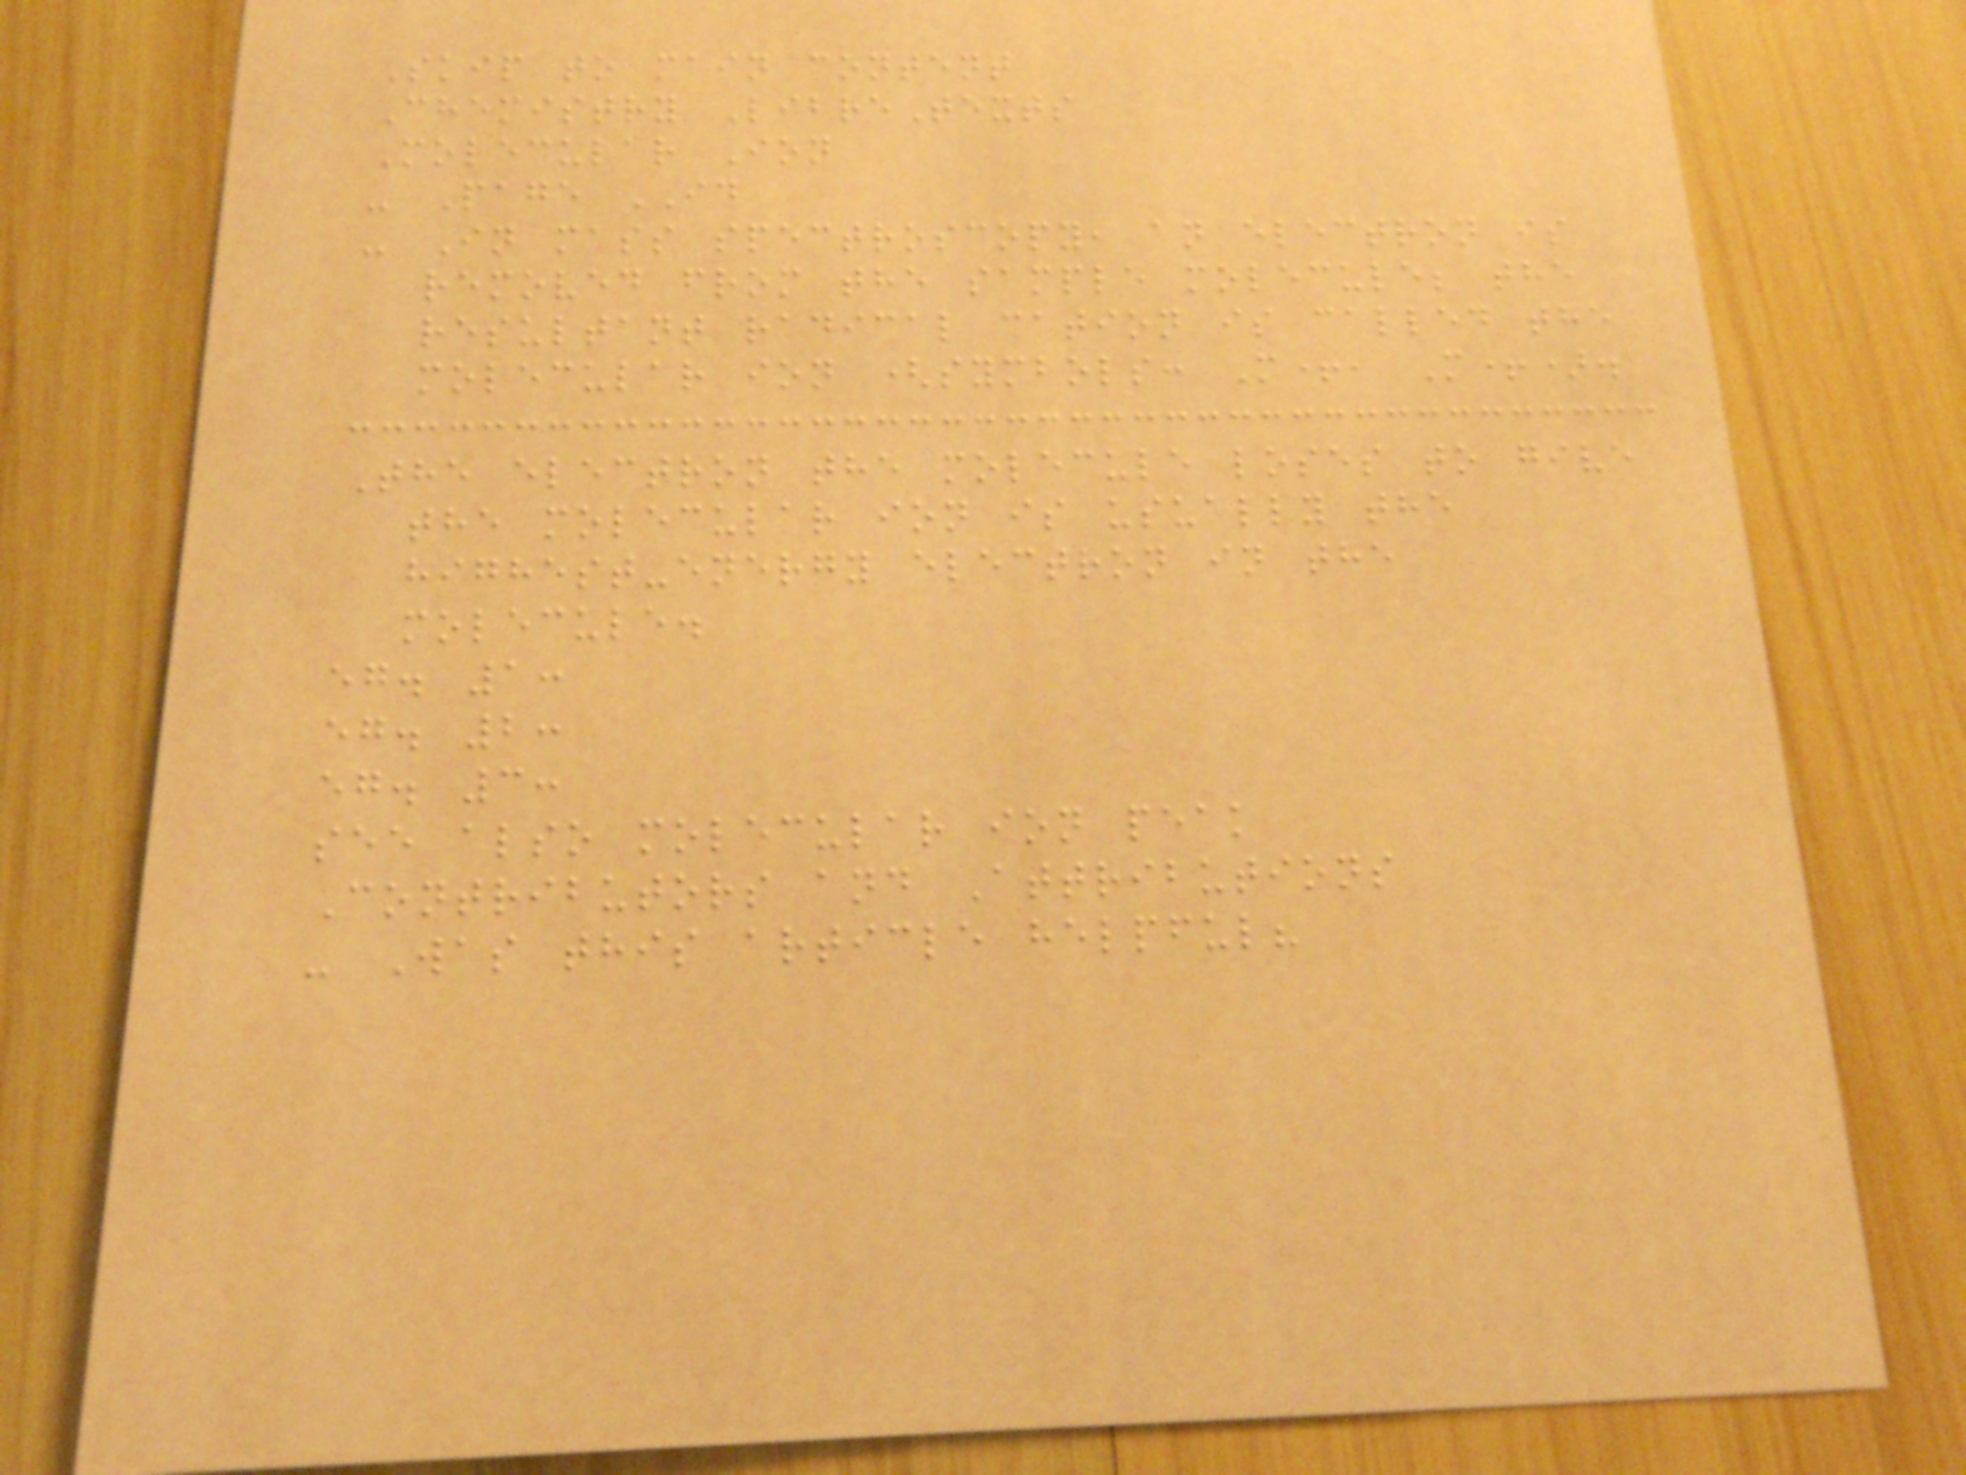Skip to main content
Chemistry LibreTexts
Molecular Ion
- Page ID
- In mass spectroscopy, an electron is
removed from the sample molecule; the
resultant radical cation is called the
molecular ion (symbols: M+, M+).
The electron the molecule loses to give
the molecular ion is usually the
highest-energy electron in the
molecule.
eg. 1:
eg. 2:
eg. 3:
see also molecular ion peak
Contributors and Attributions
- Was this article helpful?
